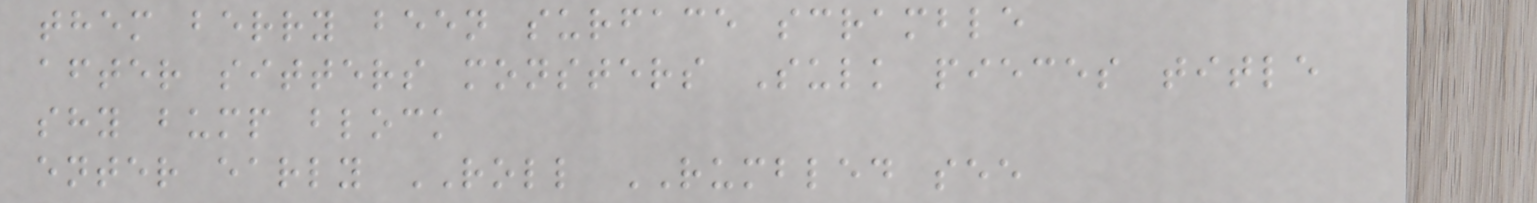them berry been surface scramble
after sitters monsters Sulk pieces title
shy bump block
enter early ROLL RUMBLED see
